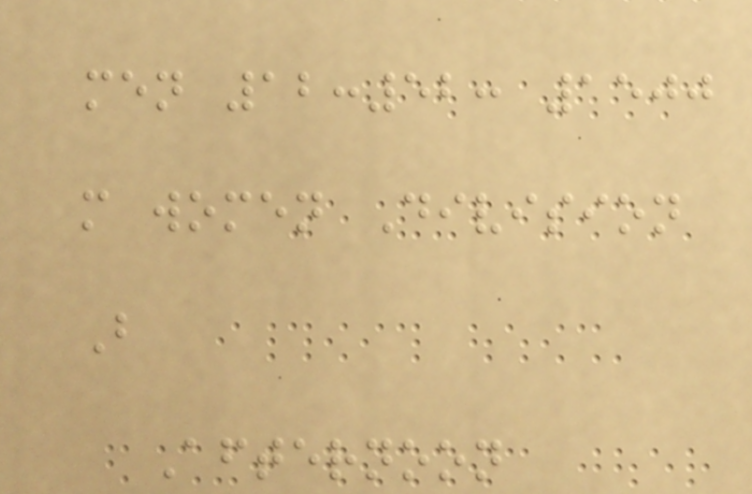men 12:52: 1500
m women Division
B
Afternoon
